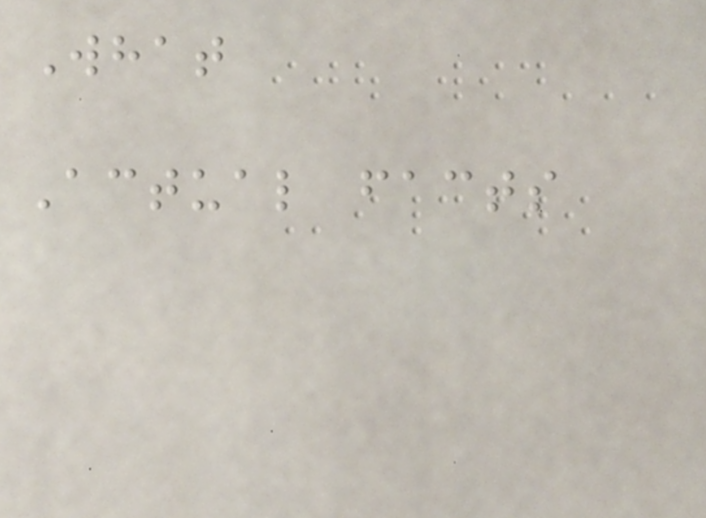What
Actual facts
